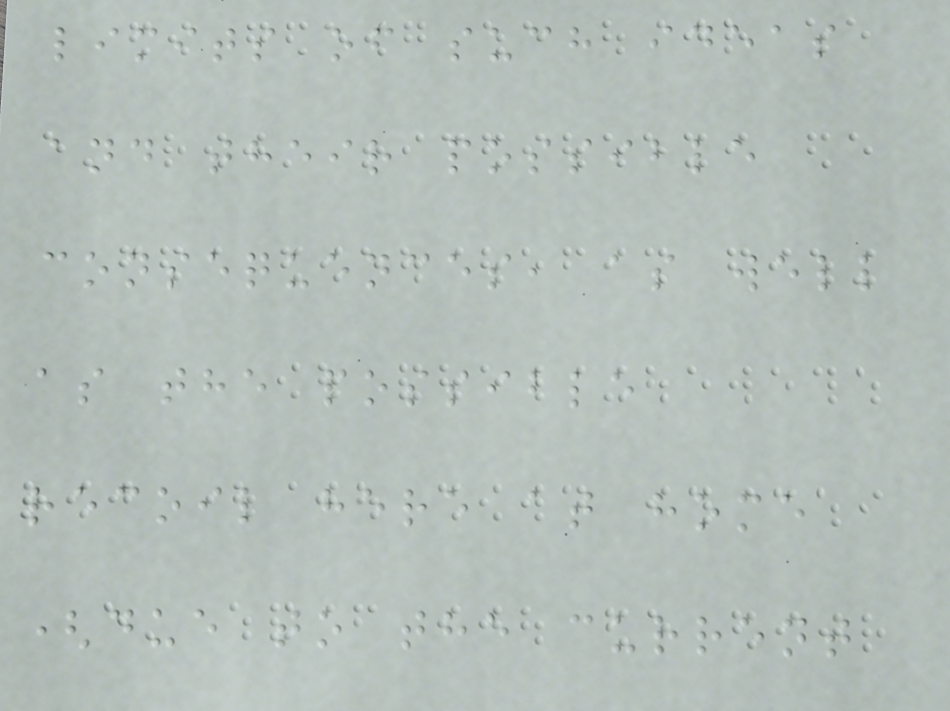limits of such ideas
and their possible
consequences, as well
as the possible
recoil here at home
(due to the current
